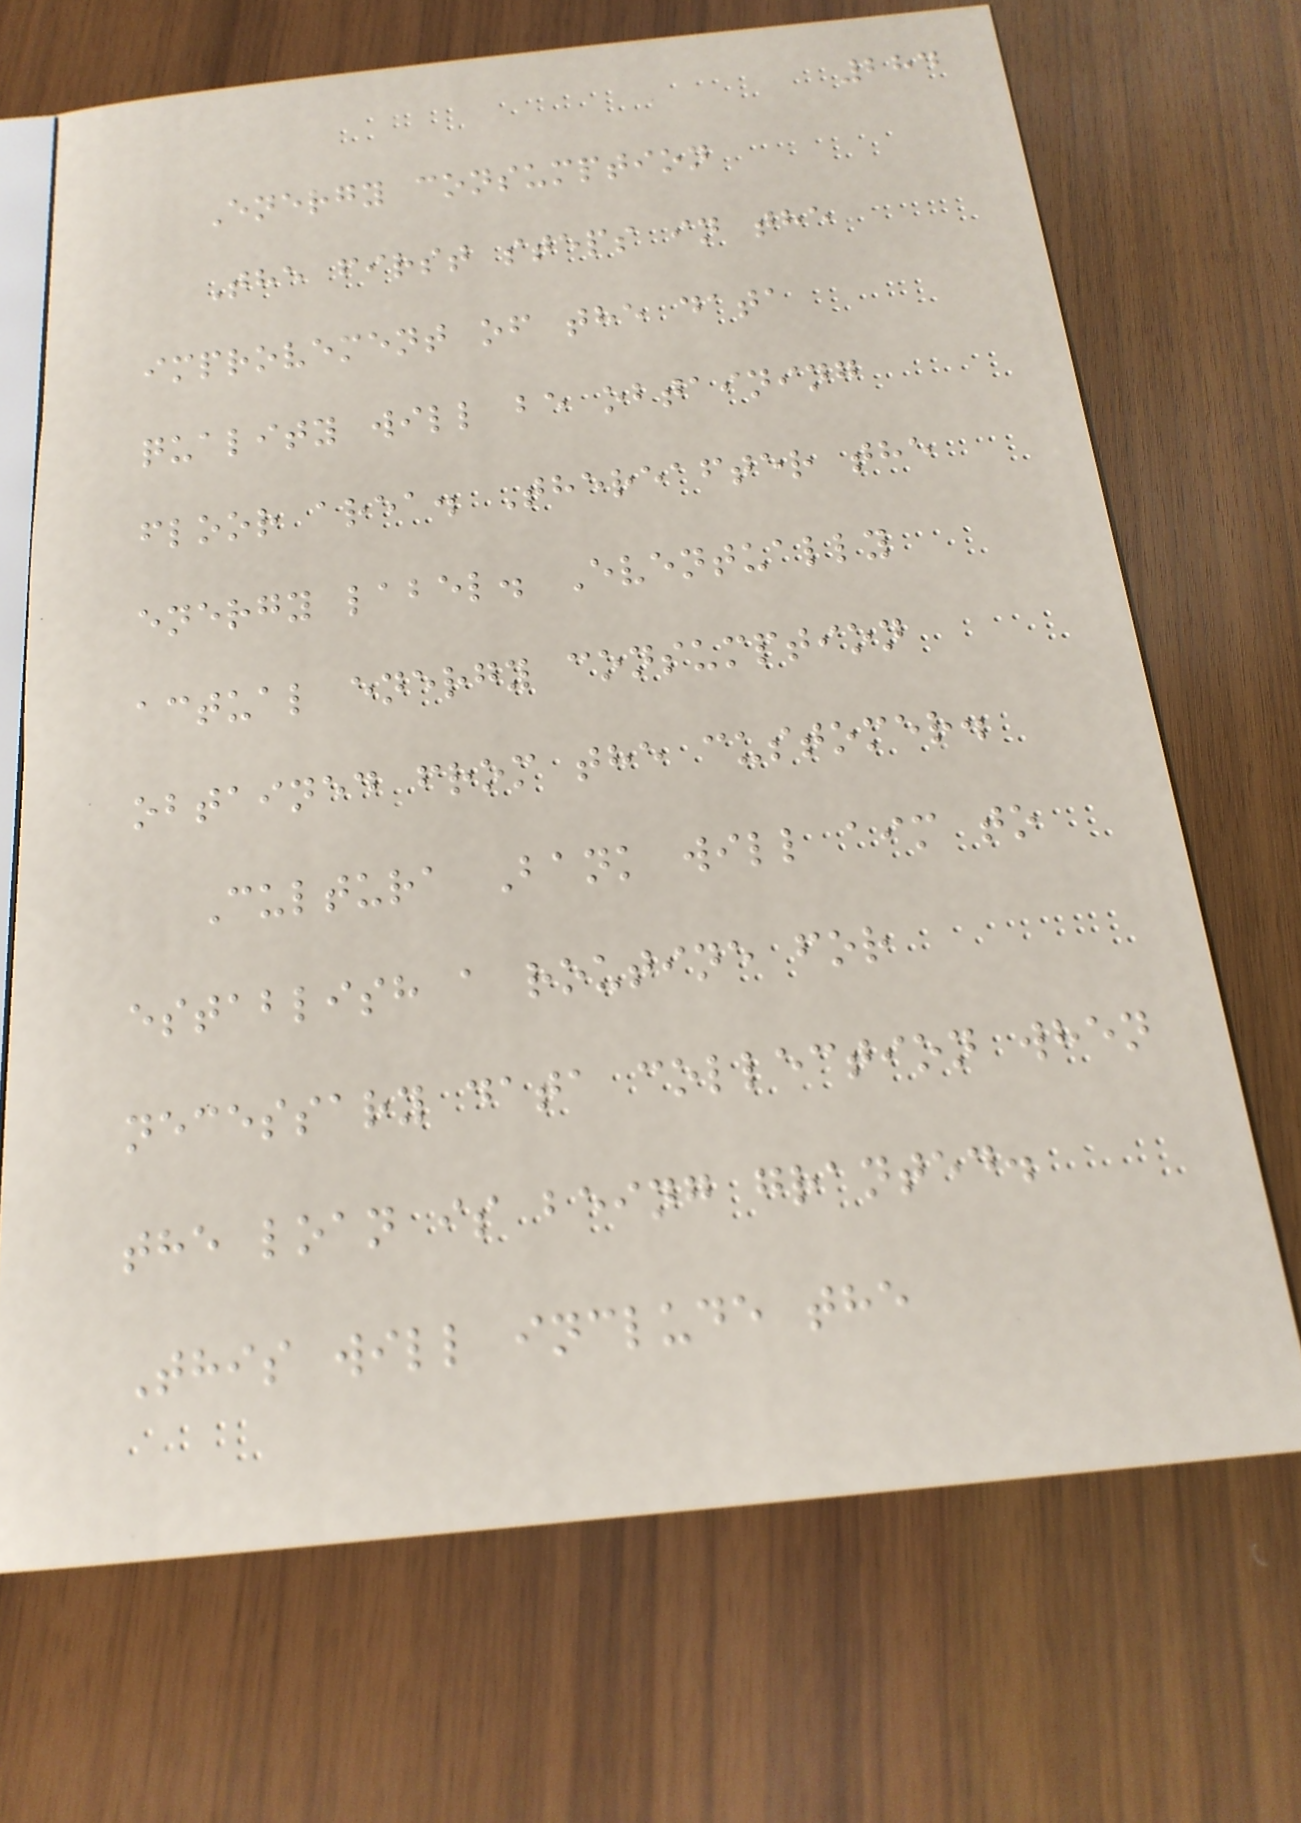284
Energy consumption
The first steps in the
improvement of the data
quality will be obtaining
floor area. Thereafter the
energy label. Eventually
actual energy consumption
obtained from the customer.
Cultura Bank will aim to
establish a routine for
necessary data collection when
the loan is being granted.
This will include the
